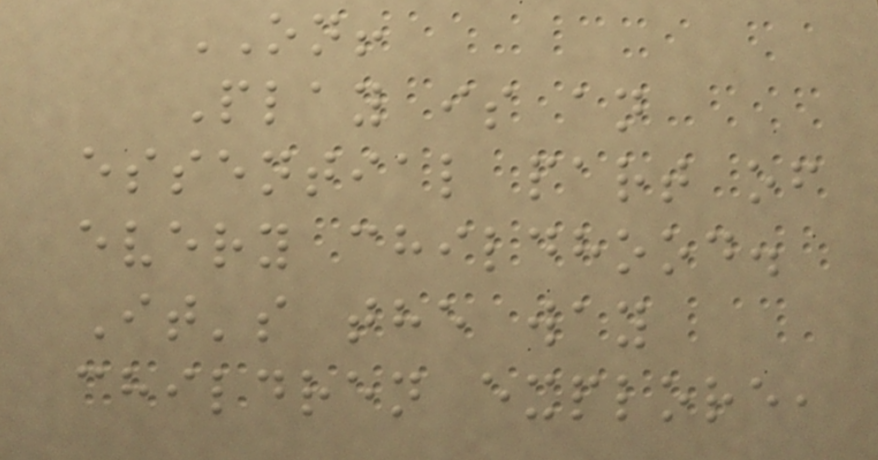ON!
Play is an
essential part of
every childhood.
It's the way
children explore,
